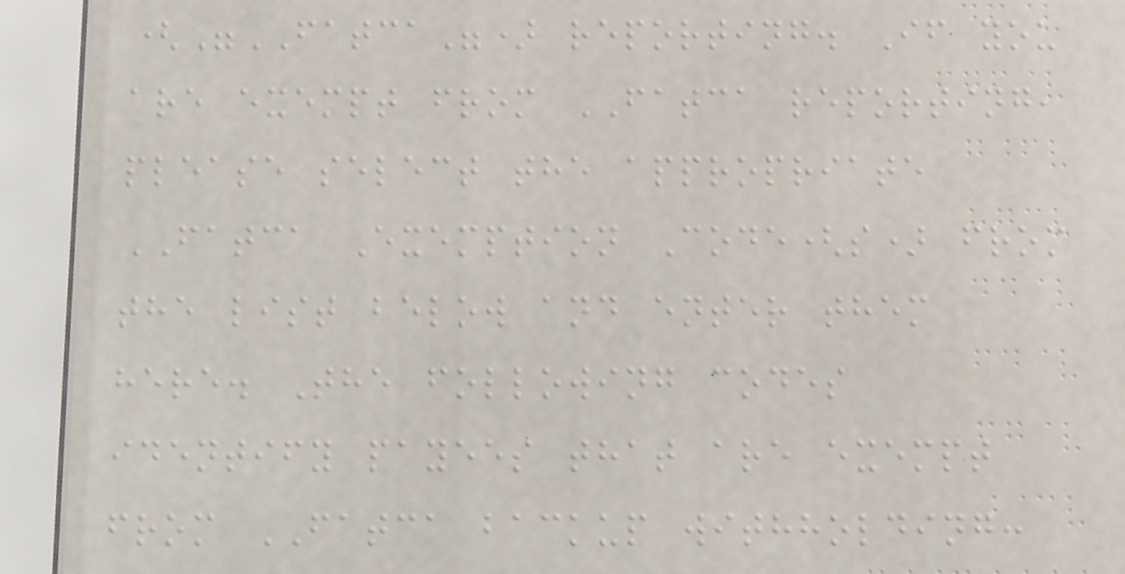("FATCA") reporting. If you
are exempt from FATCA reporting,
please select the appropriate
FATCA Exemption Code(s) from
the list below and enter them
here. The following codes
identify payees that are exempt
from FATCA backup withholding:
